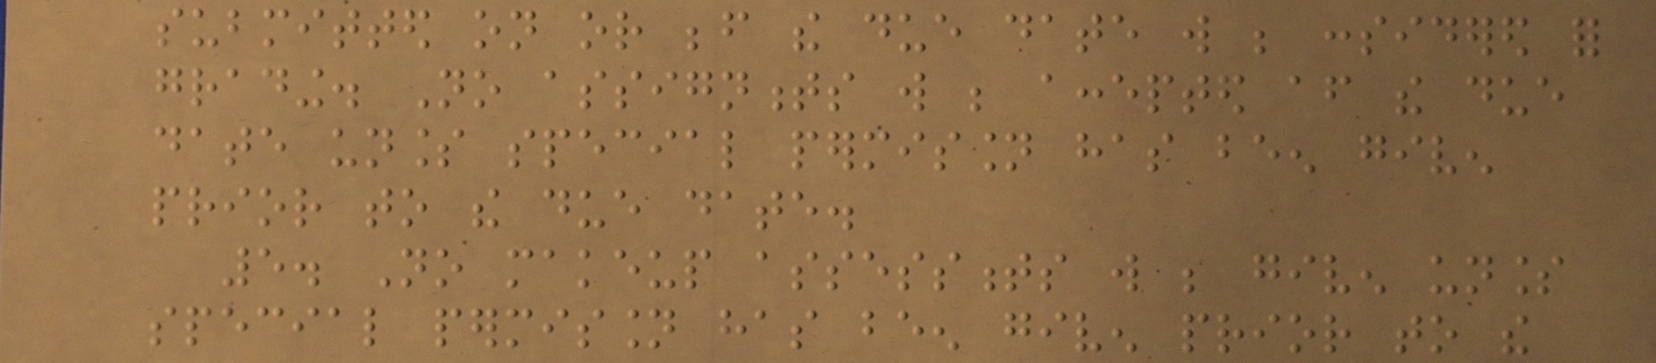submitted on or before the due date will be considered for
grading. No assignments will be accepted after the due
date unless special permission has been given
prior to the due date.
5. No makeup assessments will be given unless
special permission has been given prior to the
